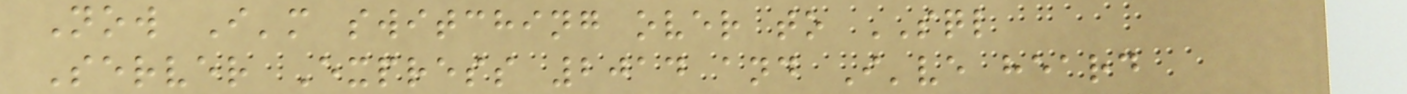Now I'm switching over to SQL
Server Express 2014 and I've heard
